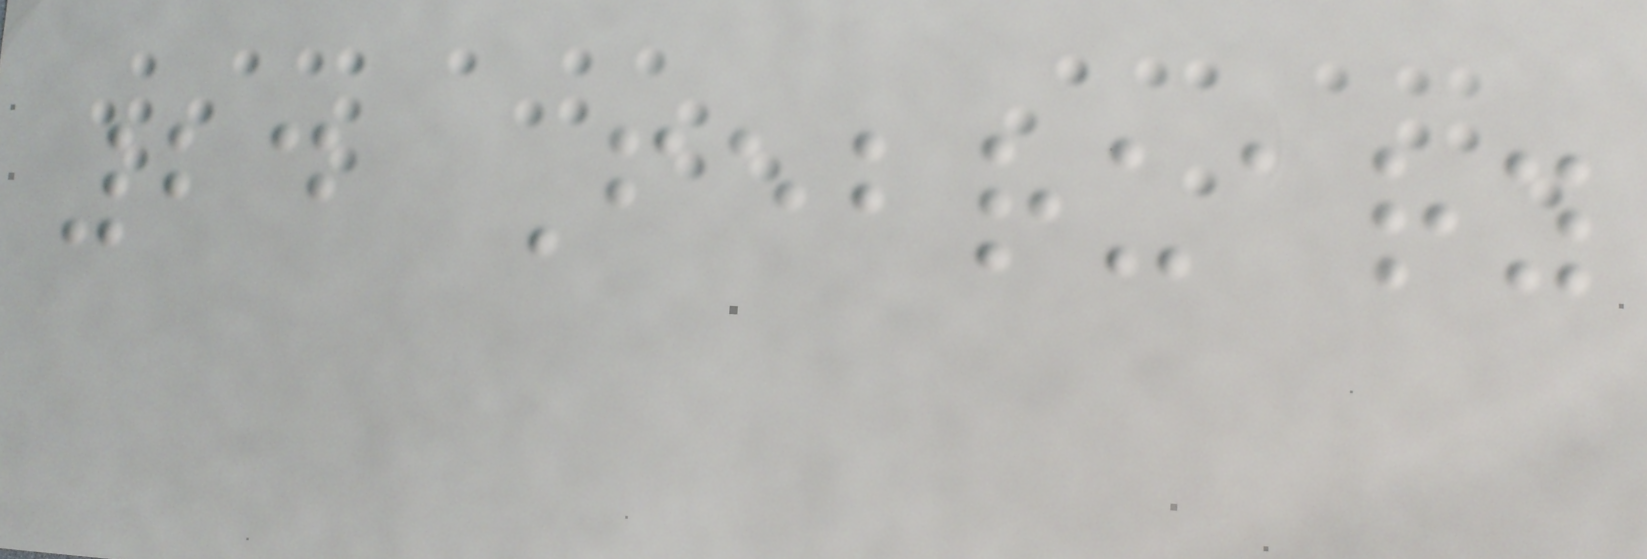24 February
